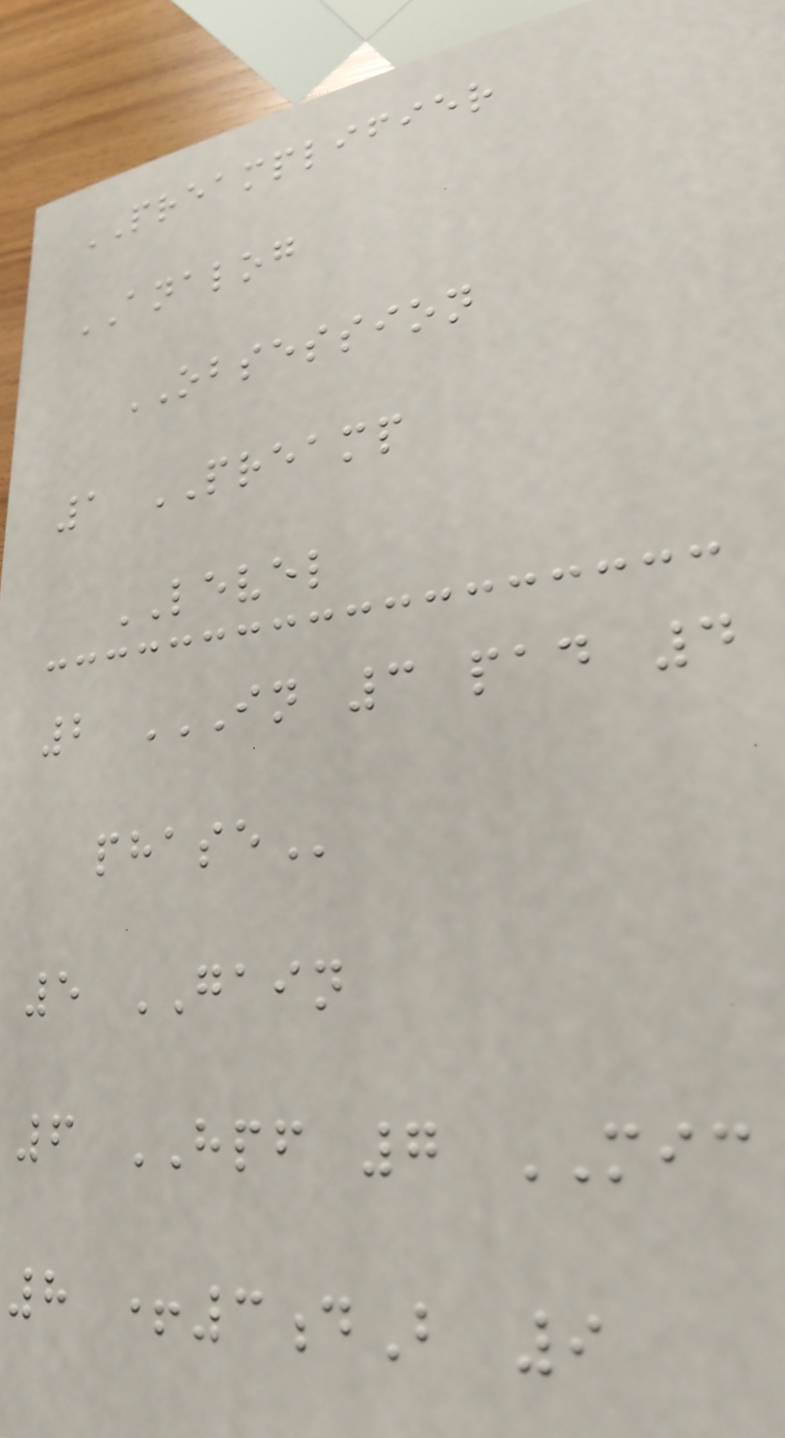PREAMPLIFIER
ANALOG
OBSESSION
1 PREAMP
LEVEL
2 IN 3 PAD 4
PHASE
5 GAIN
6 HPF 7 MIC
8 +3dB 9
